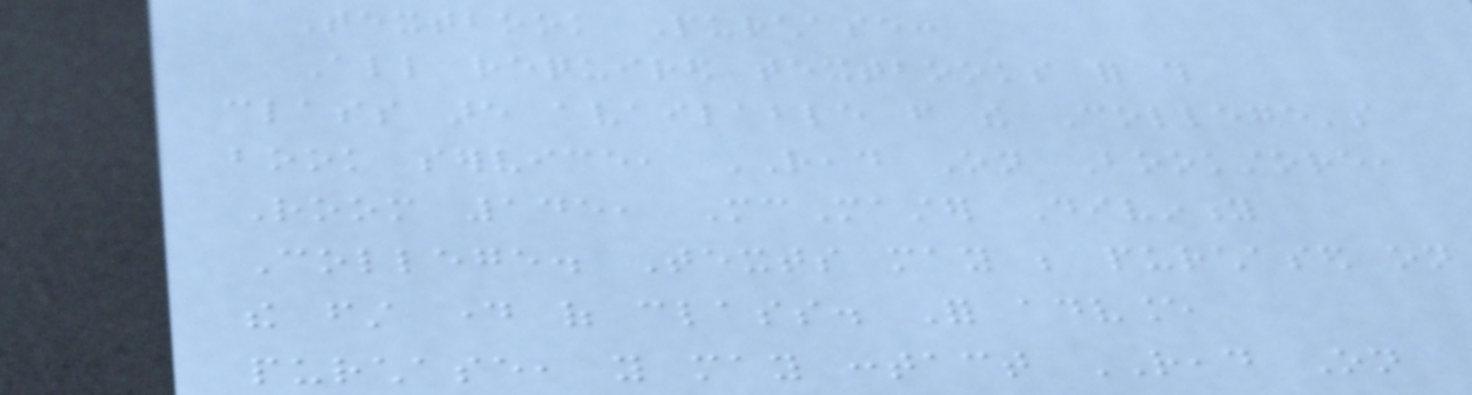Textbook Purchase:
All required textbooks for this
class are available from the College's
book service, READ On Bookstore,
Room 145, McMaster Divinity
College. Texts may be purchased on
the first day of class. For advance
purchase, you may contact READ On
